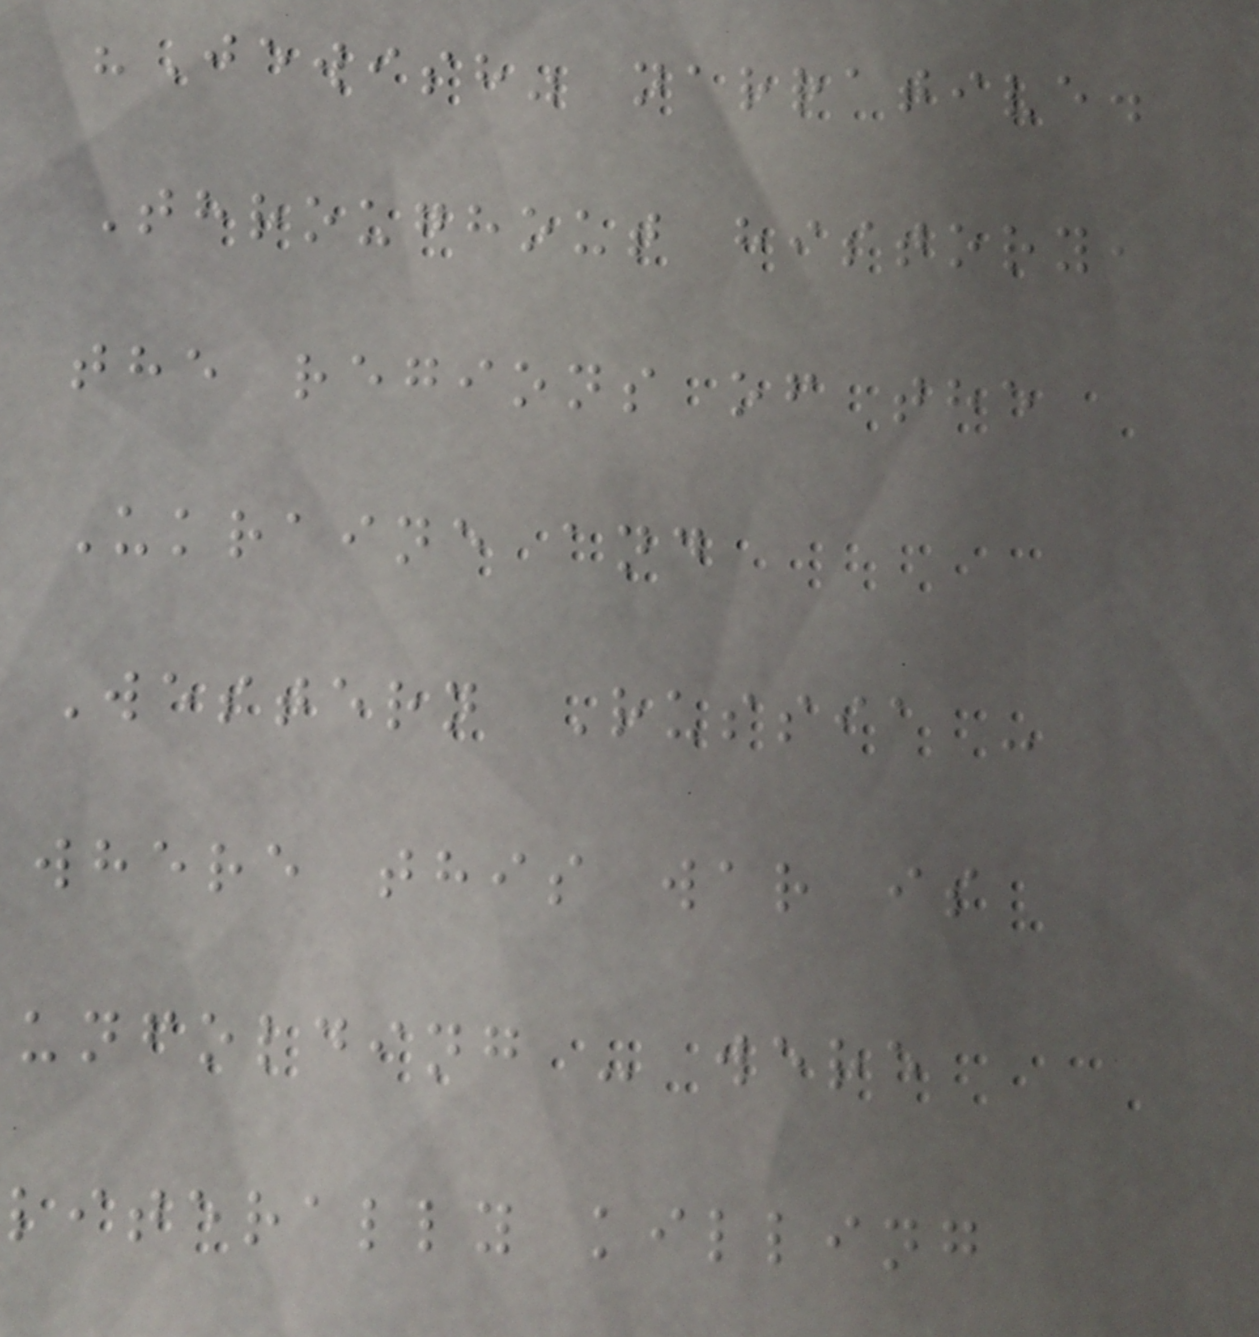"Jewish" narrative.
Throughout history,
the regions of the
Ukraine and
Western Russia -
where this war is
unfolding - were
literally killing
